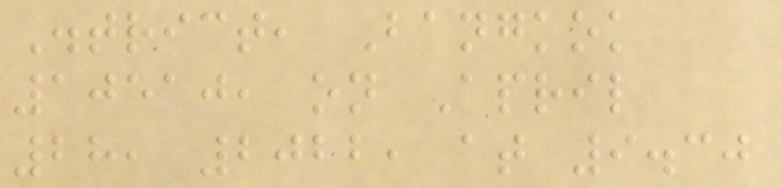District, Bangkok
10510, on April
28, 2022, at 9.30
